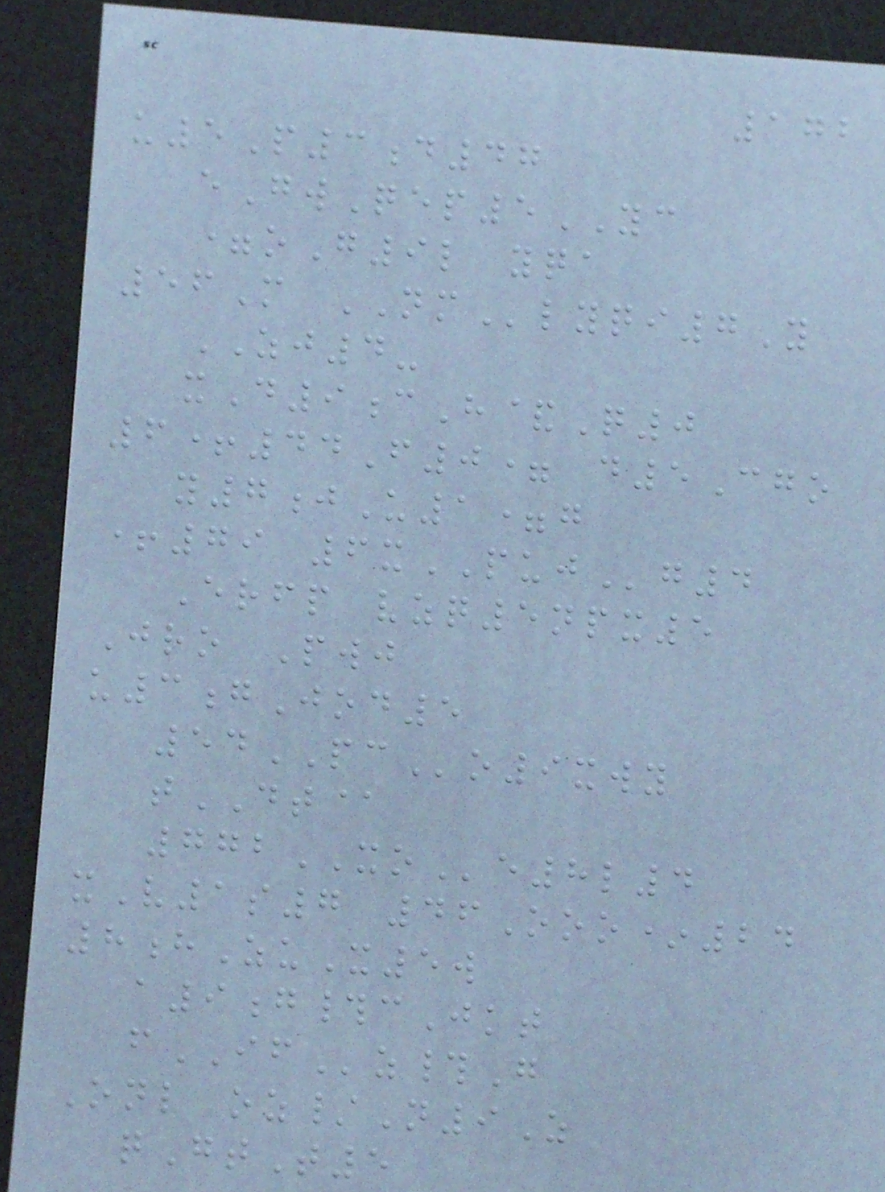172
u5P3d47
eGwQep5YC
=oG9l yqa
56M NMlyqi7Y
ZJ4-
xD9cH&Q0
6+44F0= d5Cgo
y7jU1=g
+79 6xPUJg4
Erfp vzq5npx5
Jro Pwj
u3gJod5
54PCo9xwy
tDT@
772XOe8l4
xV1s7 46Ooo*24
8hZuX5w
a9g#cJkt
fIFz#G
Onl oz/N9Z
qGtT5
